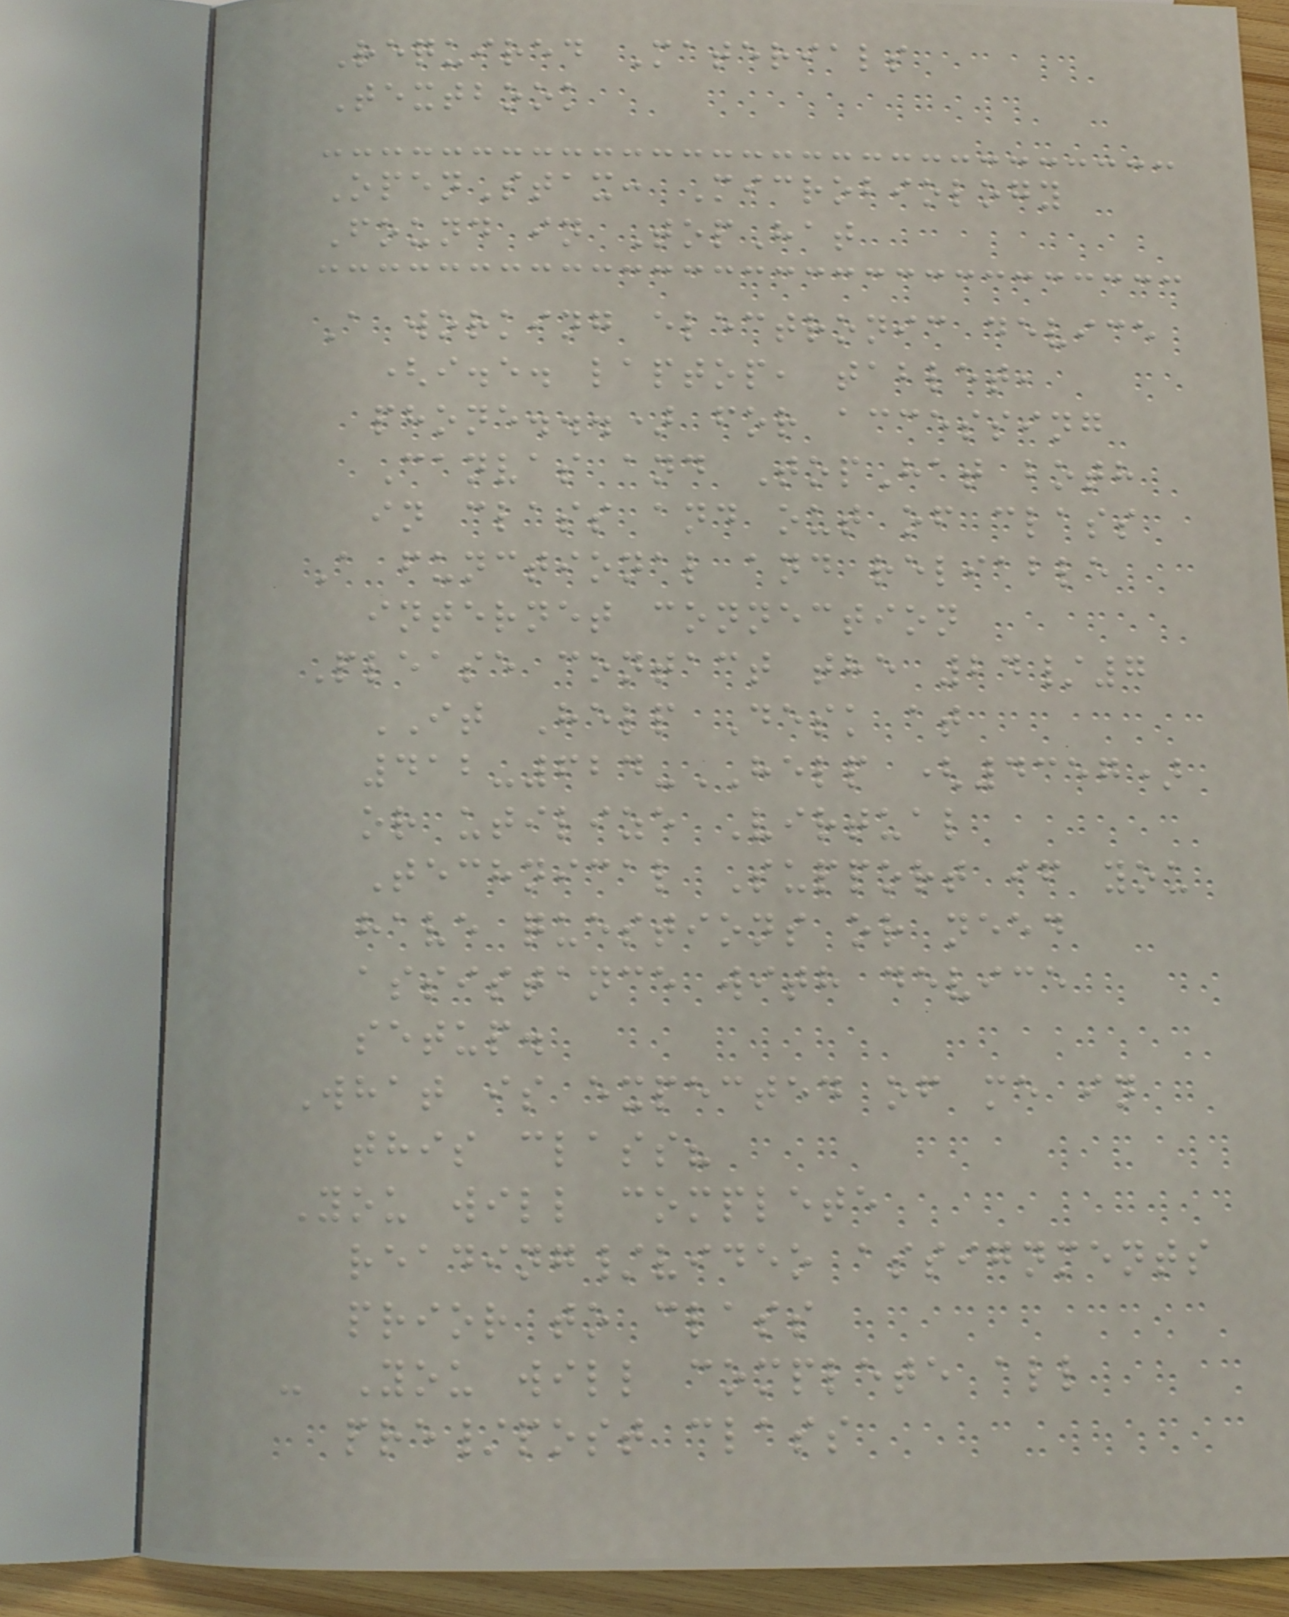Required Materials
Textbook
OpenStax: Microbiology
Found in TopHat
A working electronic device
(i.e. laptop, tablet,
phone...) for accessing
Canvas and TopHat both
in class and out of class
A functional and reliable
internet connection
Please contact the 24/7
IT Help Desk at
412-624-HELP (4357)
or utilize Virtual
Technical Support if you
have questions or need
assistance with device
setup.
What is expected of me in
this class?
You will complete
reading/video assignments
prior to class
- You will complete all
pre/post class
